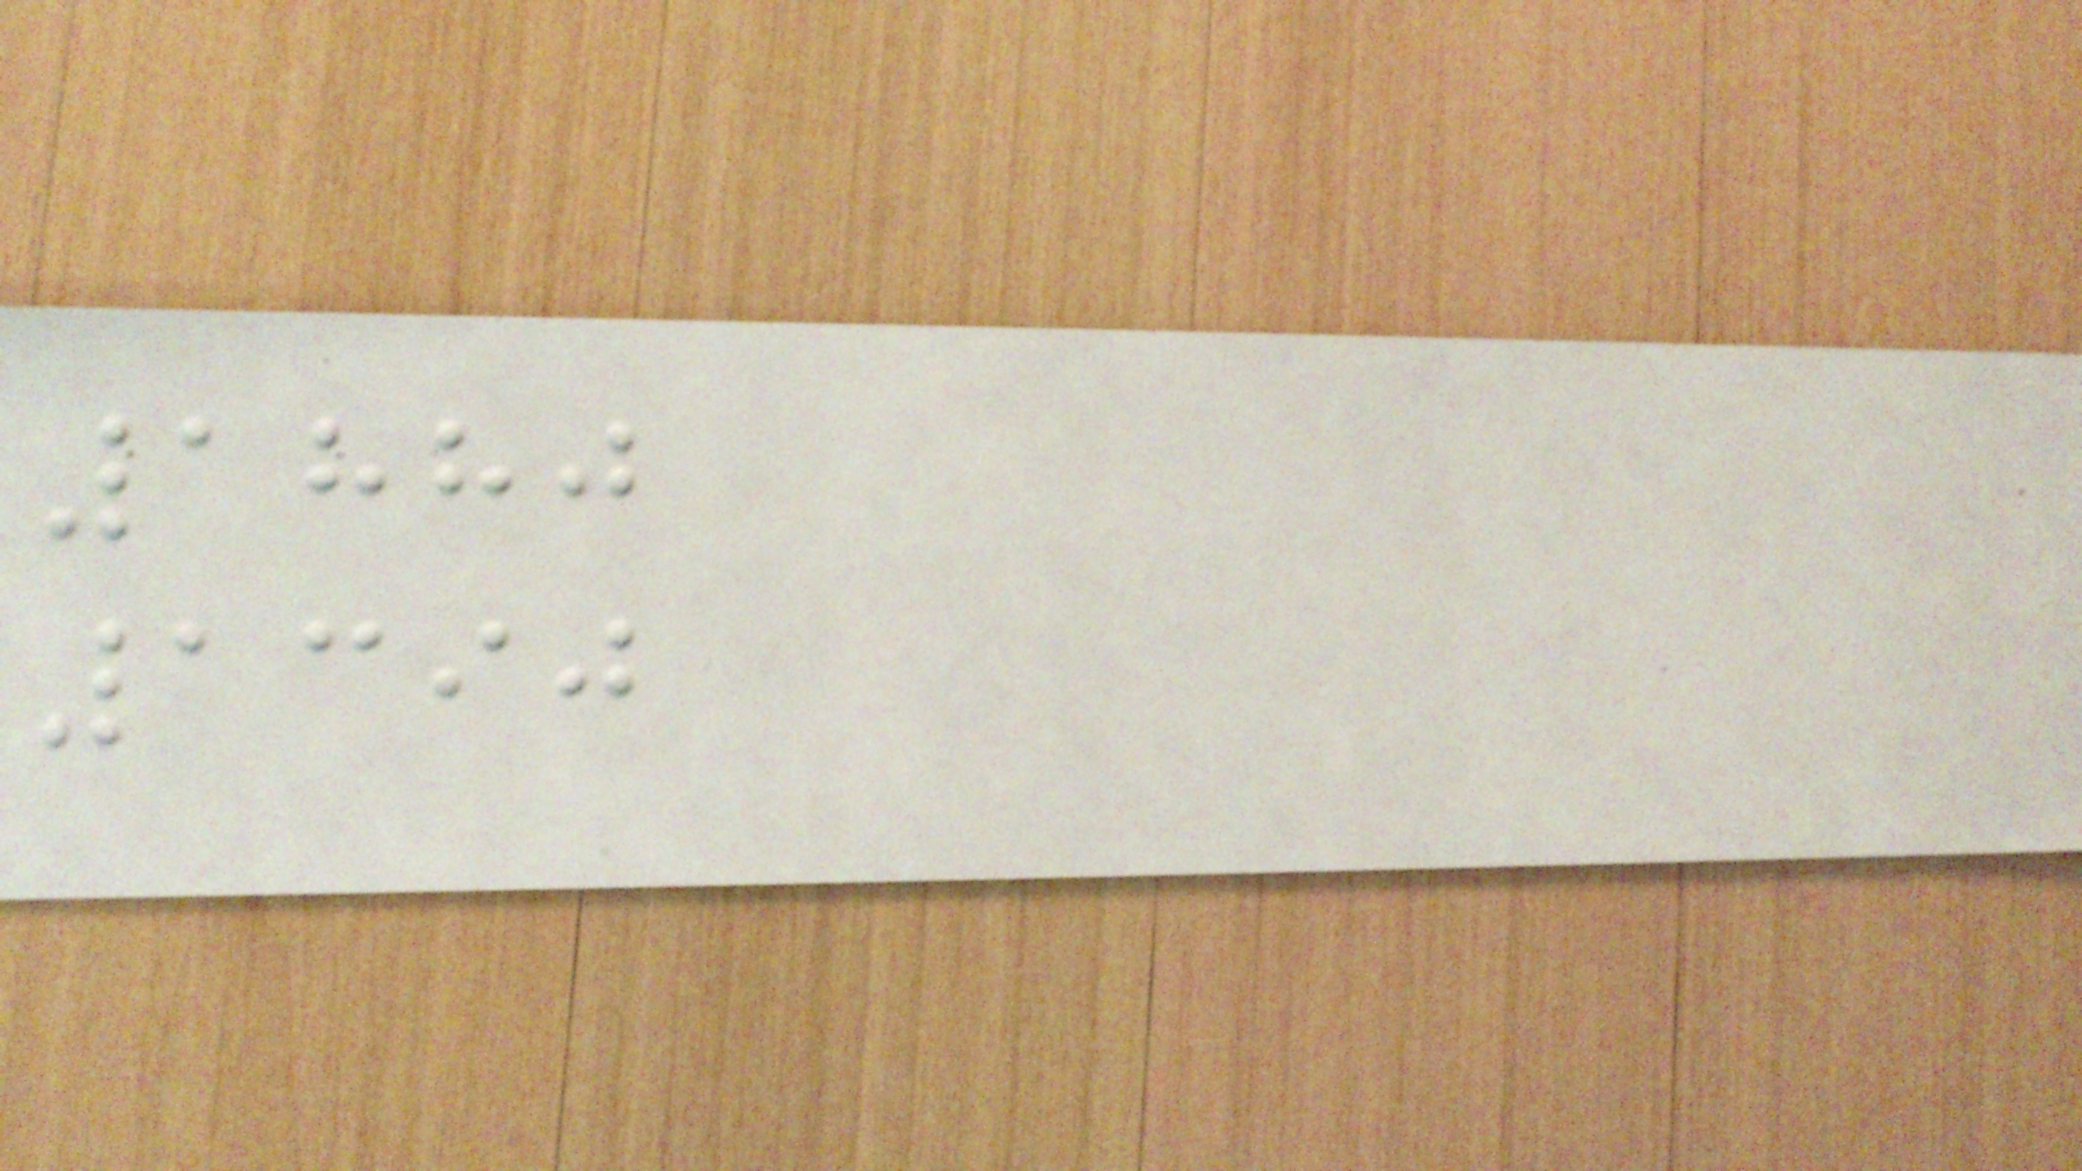1880
1390
